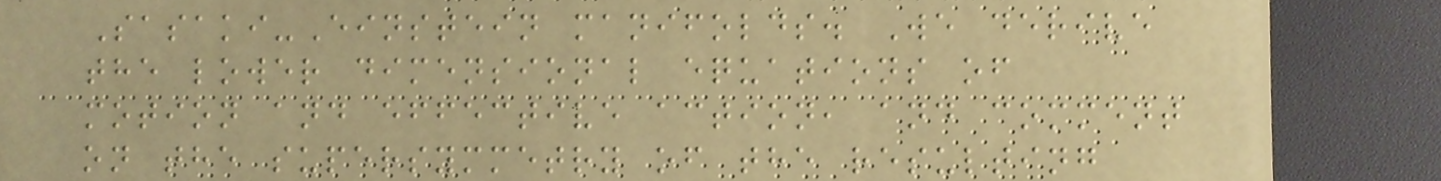Sasaki-Einstein manifolds. We derive
the lower dimensional equations of
motion and effective action, and comment
on the supersymmetry of the resulting
